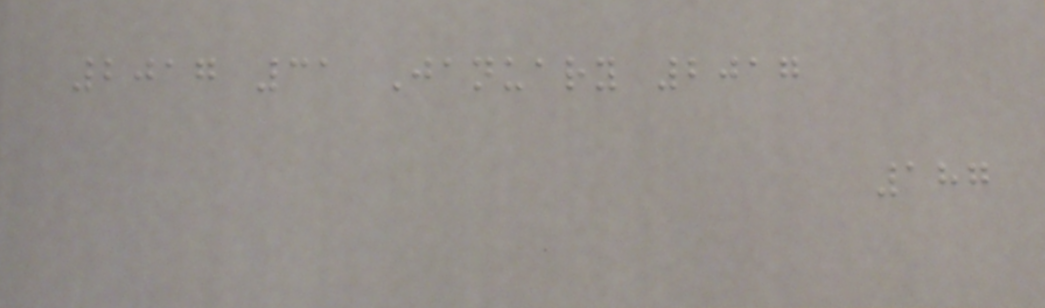2017 31 January 2017
187
